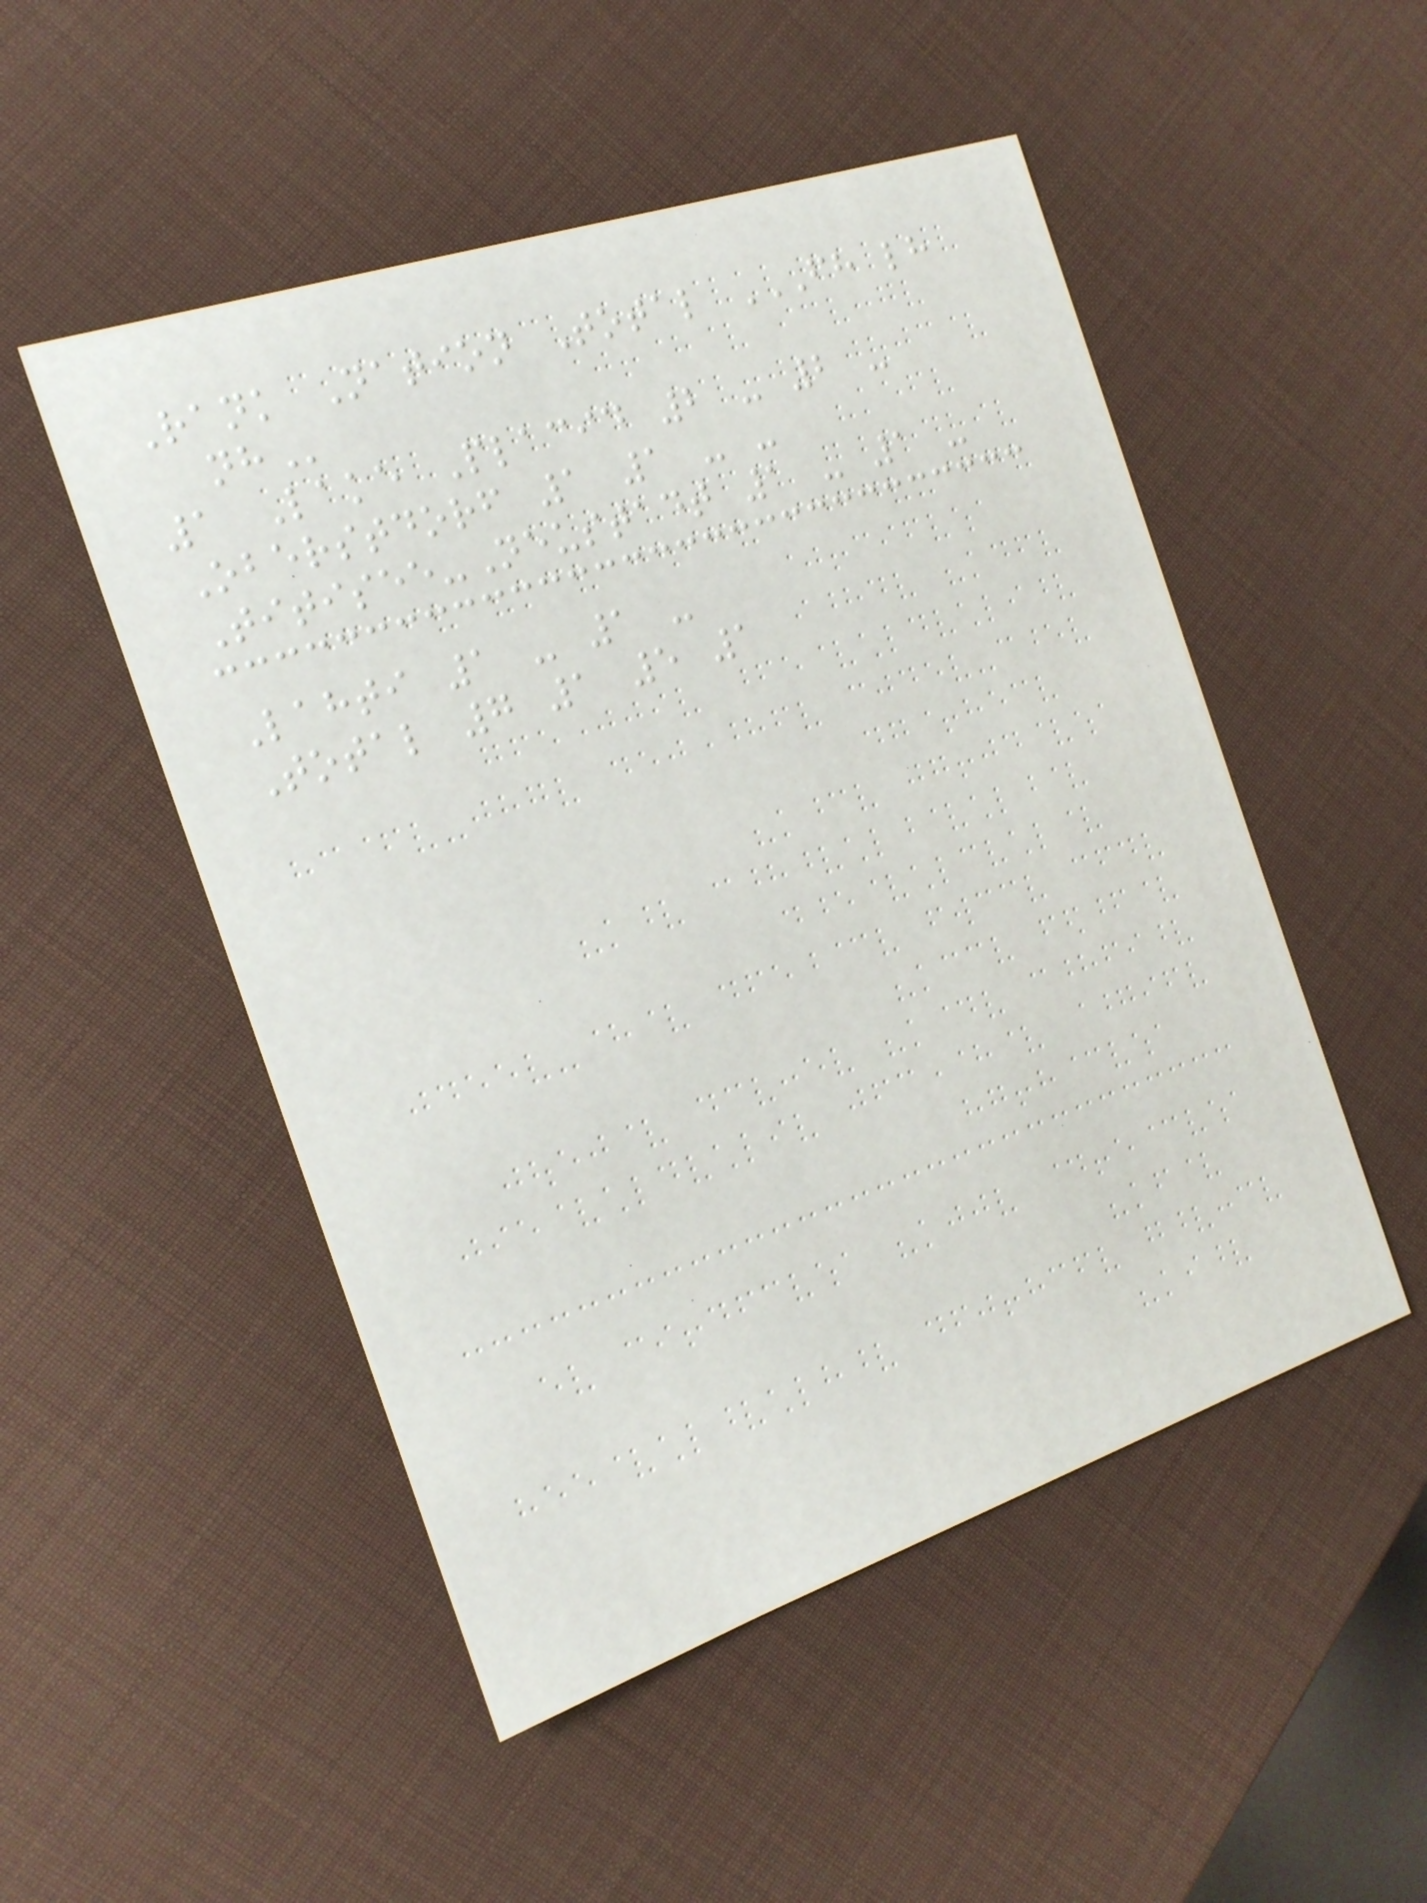Rank Nation Total FH LH
NH
1 Lake Placid 2 - 2 -
Oberstdorf 1 1 - -
Titisee-Neustadt 1 - 1 -
Lahti 1 - 1 -
Total 7 1 5 1
